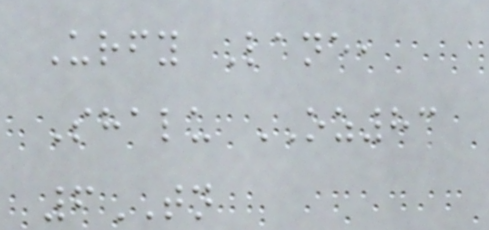Urfy Lane,
Shalu OZ83
6TN
